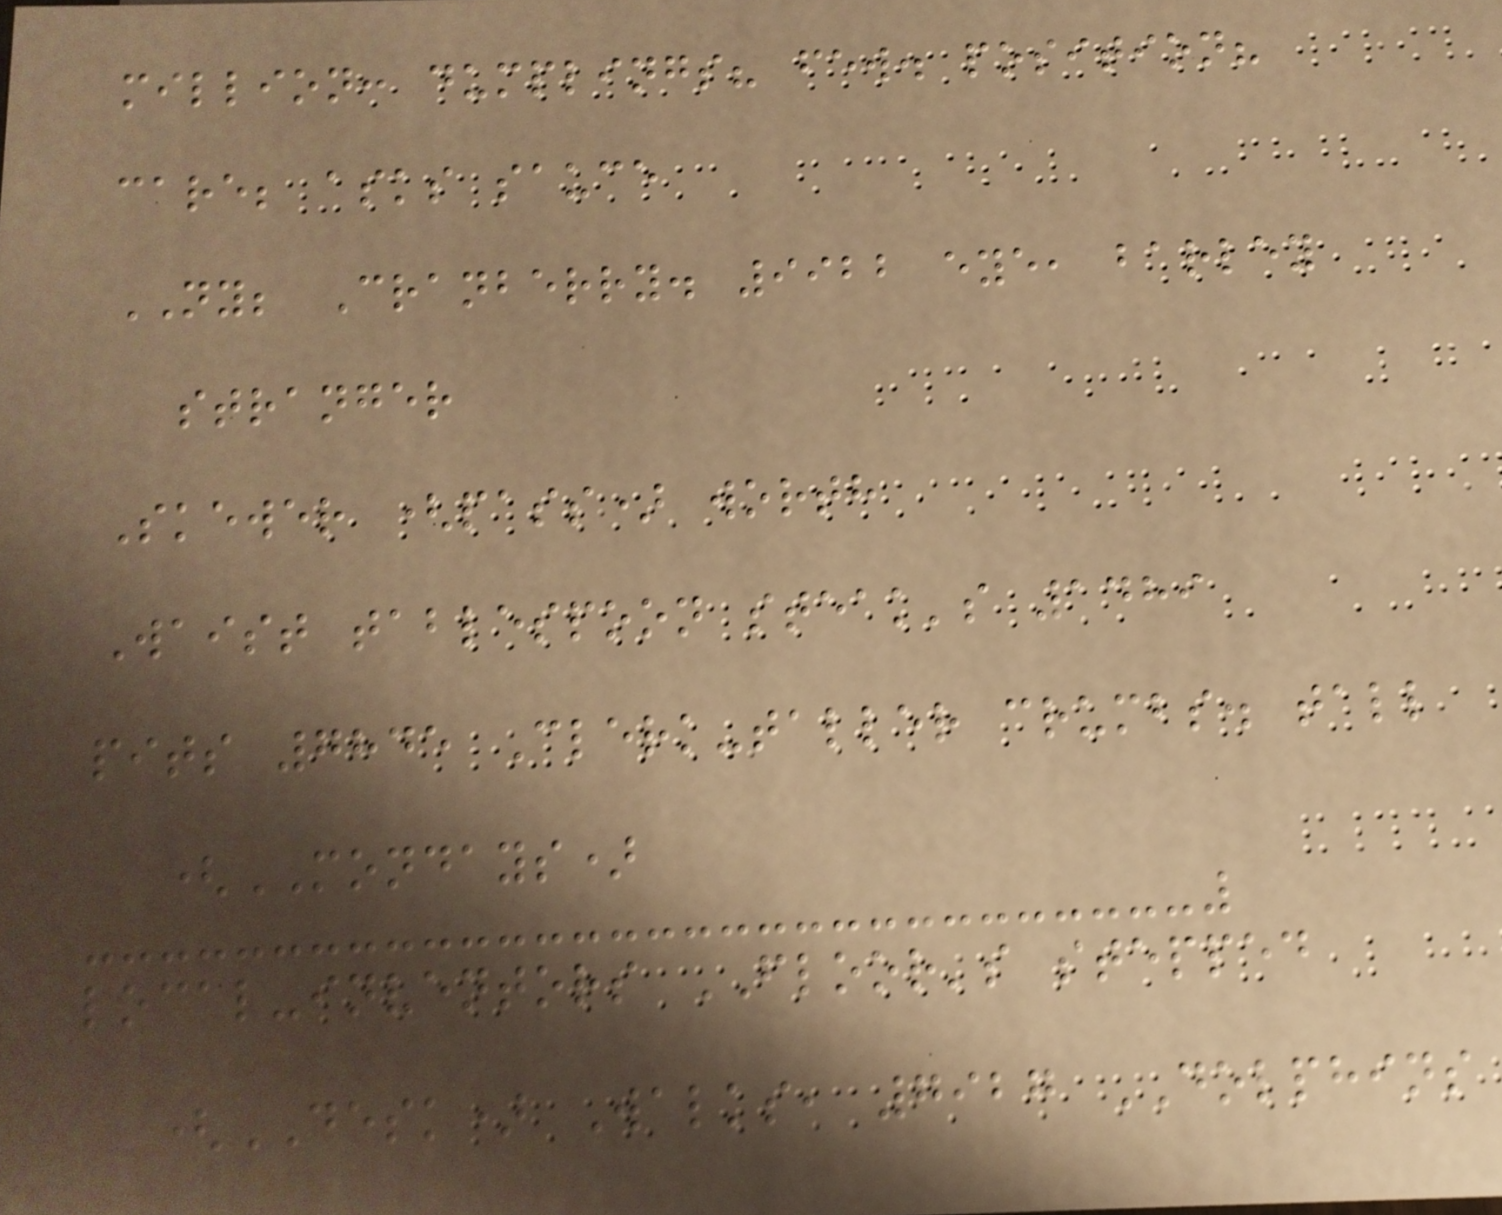million: dumplings? few. position?
care; asks sauce
NY; Cranberry. 9922 eye, barley
stranger
Skewer (pass) worth
Waist tablespoon steak's 1489
pits 7845 Clerk-taller crumbs. tall
(MONDAYS)
local-inventors FLOOR's stepped
(DESK) Walks, 7927 DOLPHINS
